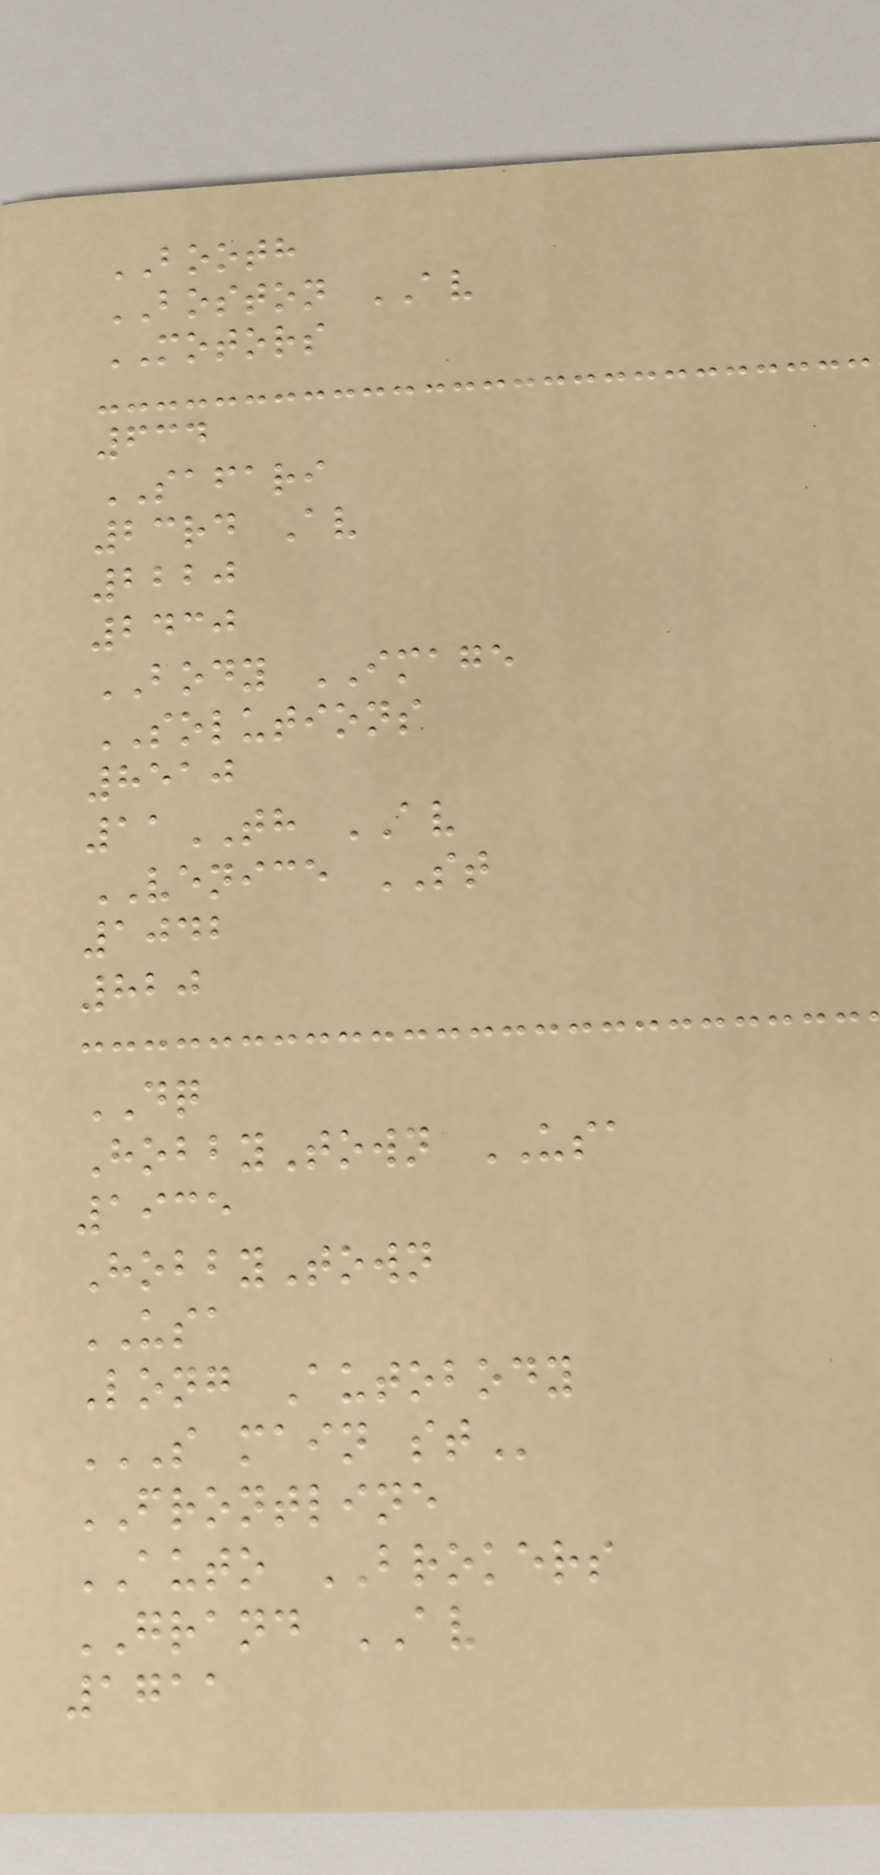BOOTH
BOSTON AV
MOTORS
634
SAFARI
23rd Av
2220
2430
BODY IMAGE
SOLUTIONS
8510
11TH AV
VENICE ST
1042
820
DQ
HobbyTown USA
1935
HobbyTown
USA
Long Autobody
S MAIN ST
FRONTLINE
AUTO BROKERS
GRAND AV
1711
